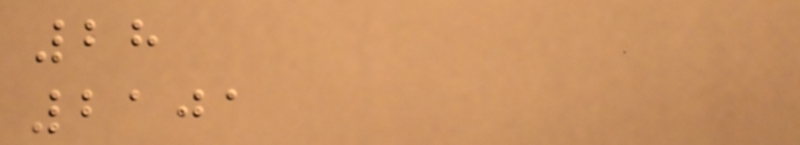28
2101
